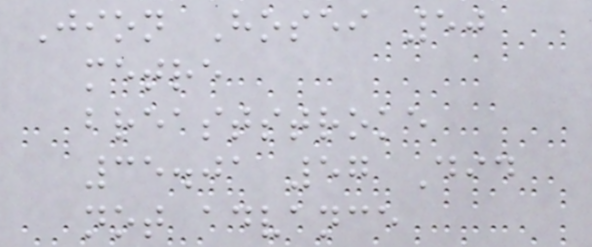Jion Hosei 50
metre
breaststroke
35.01 57 Did
not advance
